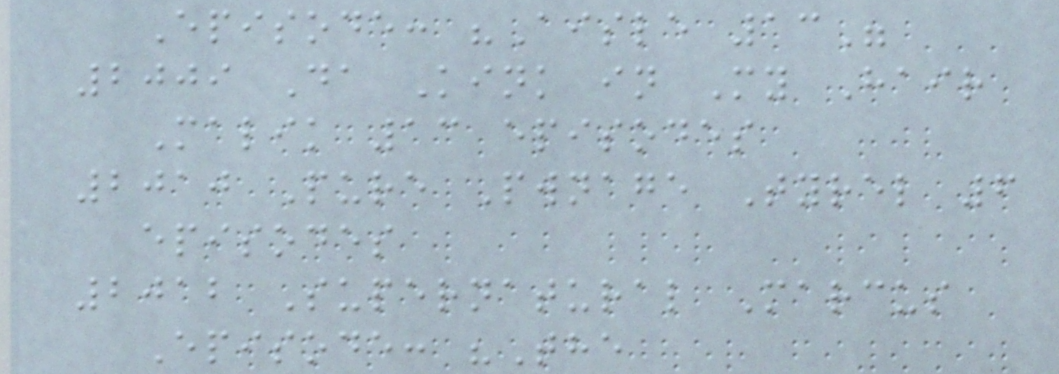Episode: "Aisle 13"
2009 Da Kink in My Hair
Malik 13 episodes
2010 Pure Pwnage Tyrel 6
episodes
2012 Supernatural Marcus
Episode: "The
